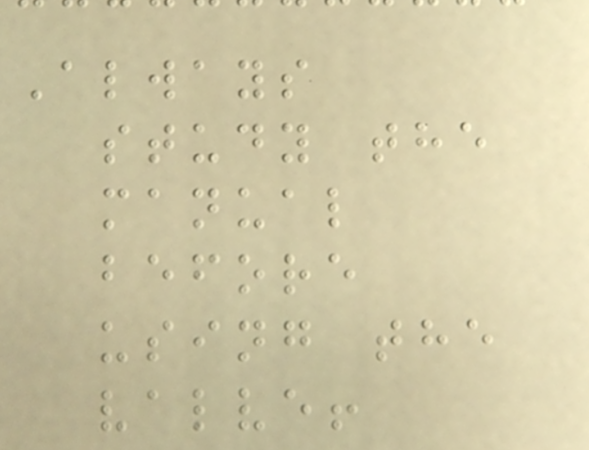Always
study the
manual
before
using the
valve!
